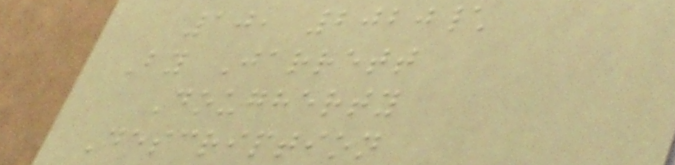10, 2020\
By Jarrett
Dougherty
Description
